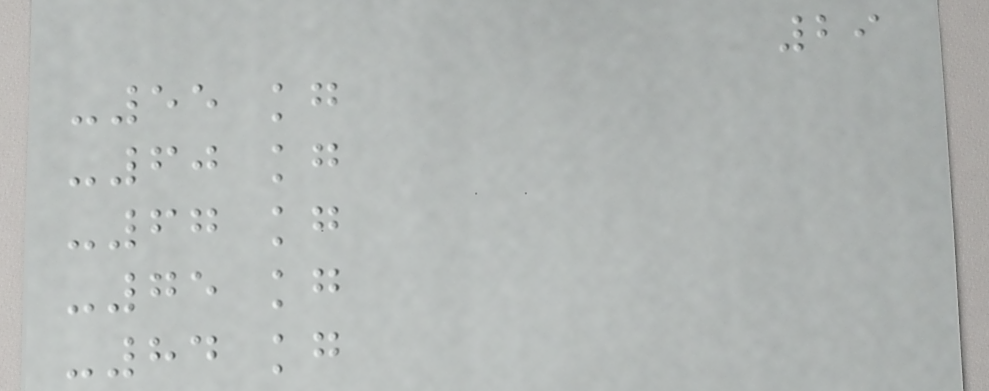29
-55 kg
-60 kg
-67 kg
-75 kg
-84 kg
